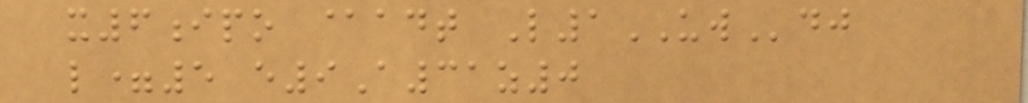x6ipo @adt L1UWdj
l=5 e9A31z0
